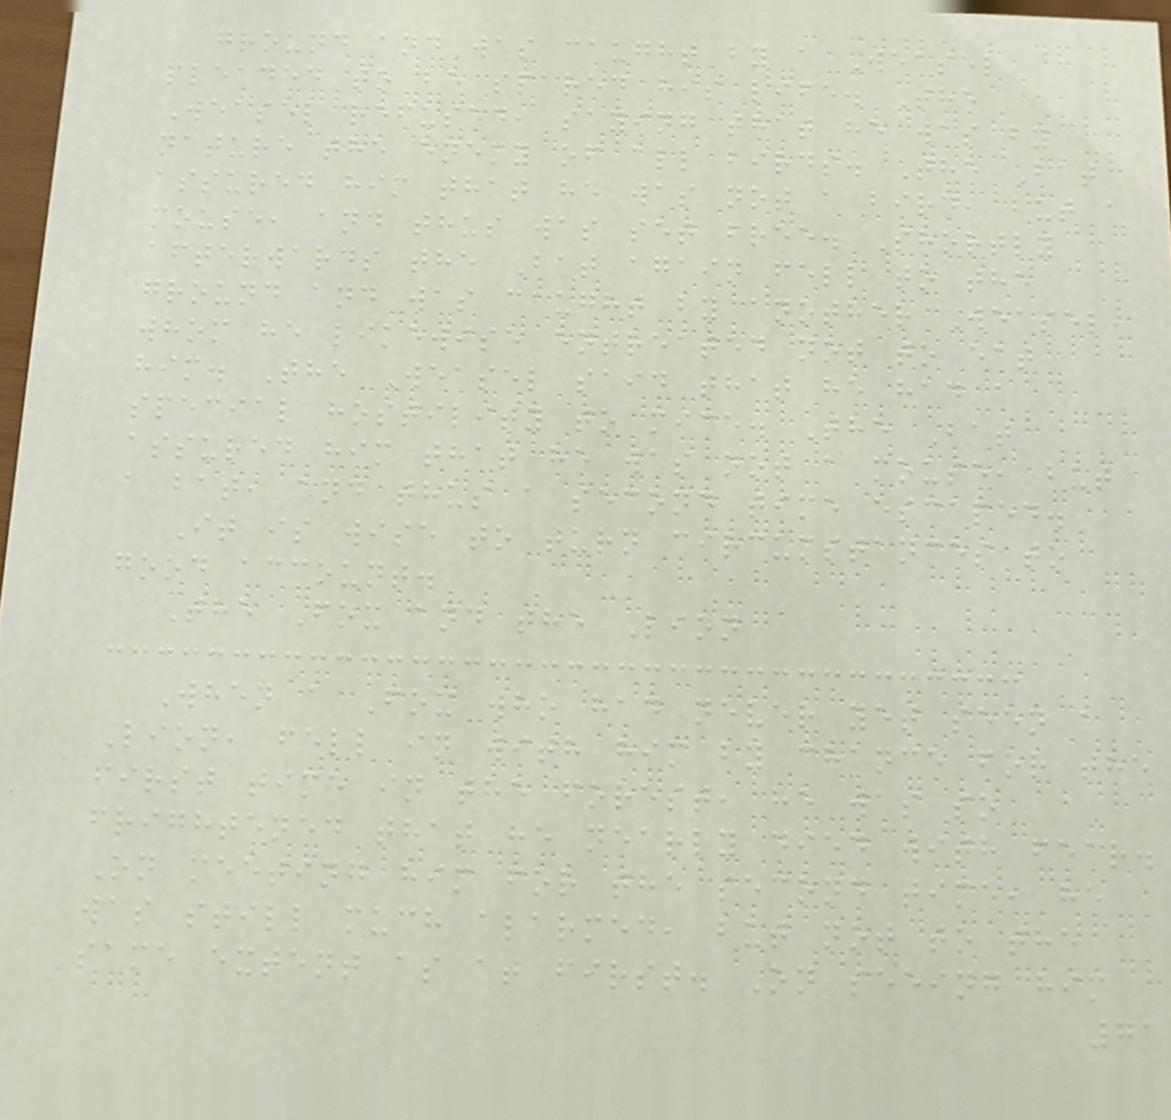ground and was caught by a Weasel
pleaded to be spared his life. The
Weasel refused, saying that he was by
nature the enemy of all birds. The Bat
assured him that he was not a bird, but a
mouse, and thus was set free. Shortly
afterwards the Bat again fell to the
ground and was caught by another Weasel,
whom he likewise entreated not to eat
him. The Weasel said that he had a
special hostility to mice. The Bat
assured him that he was not a mouse, but
a bat, and thus a second time escaped.
It is wise to turn circumstances to
good account.
The Fox and the Lion
When a Fox who had never yet seen a
Lion, fell in with him by chance for the
first time in the forest, he was so
frightened that he nearly died with fear.
On meeting him for the second time, he
was still much alarmed, but not to the
same extent as at first. On seeing him
71
